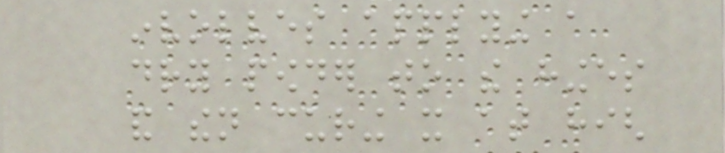involves applying a
dry powder to the hinges
and then curing it at high
